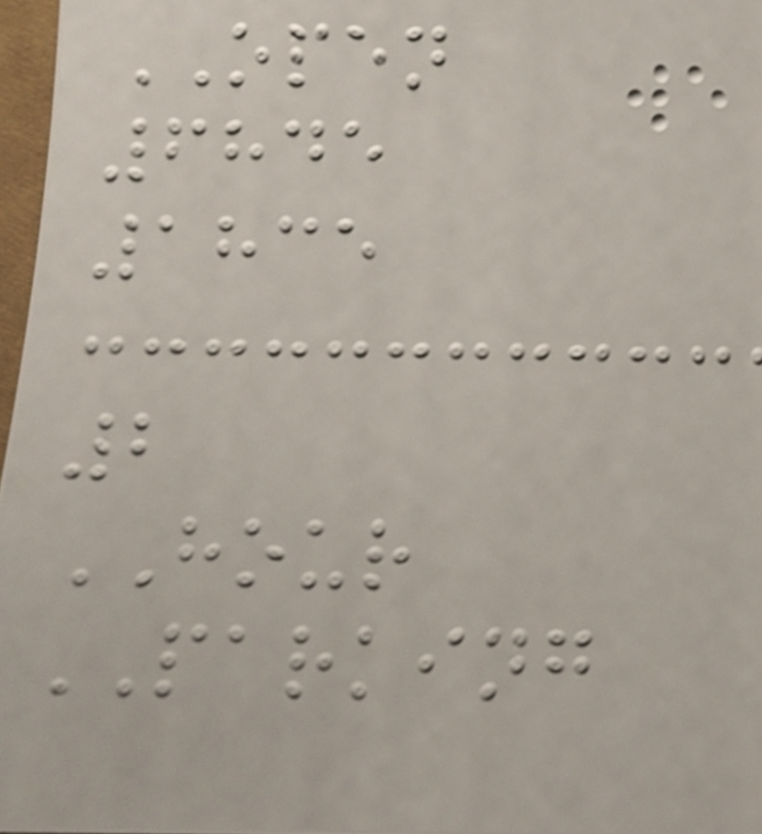OPEN
6845
1835
2
HOUR
PARKING
